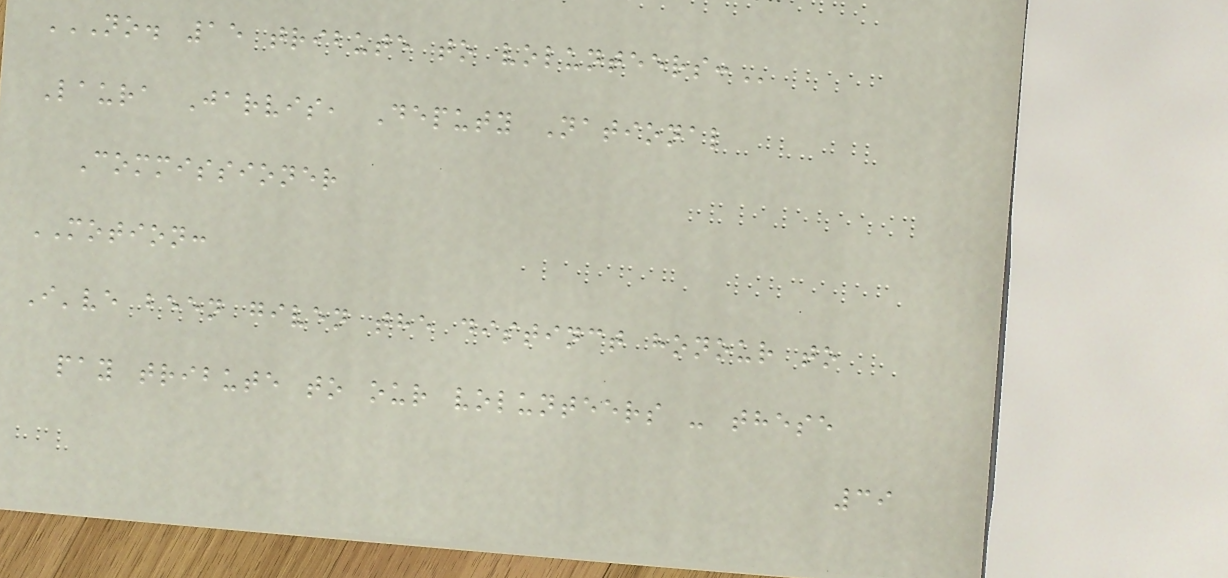NO. 15 TRIBUTE TO VOLUNTEERS:
Laura Jarvis, Deputy National
Commissioner
MOTION:
I've been given the distinct honour to
pay tribute to our volunteers - these
39
